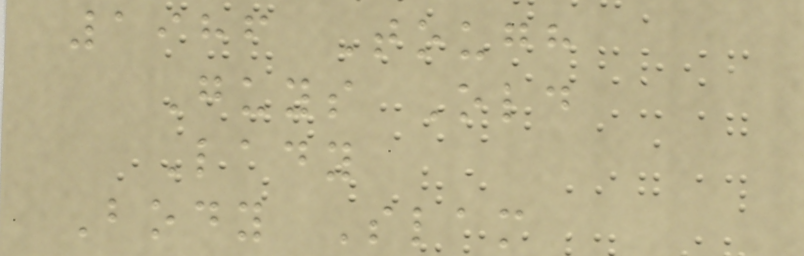1986 Tough
Guys Old
Lady
Body Slam
